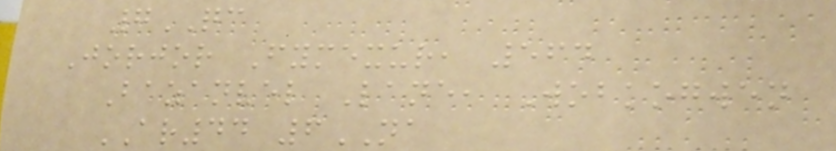7QC
Jorjor Fymexur, 564
Bazanvel Lane, Wobkogwen
AR44 6NA
